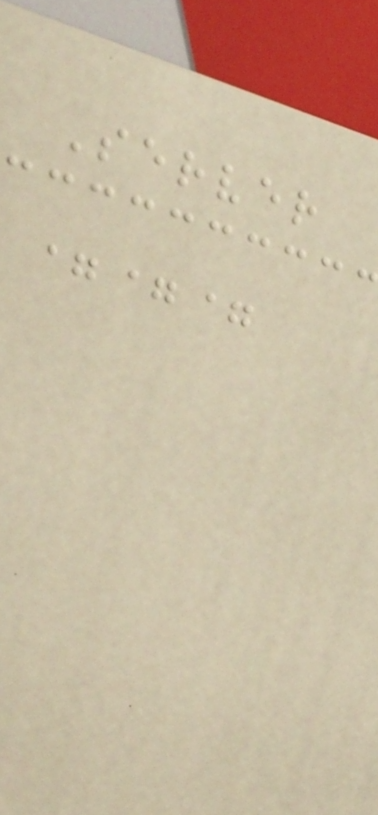Server
===
